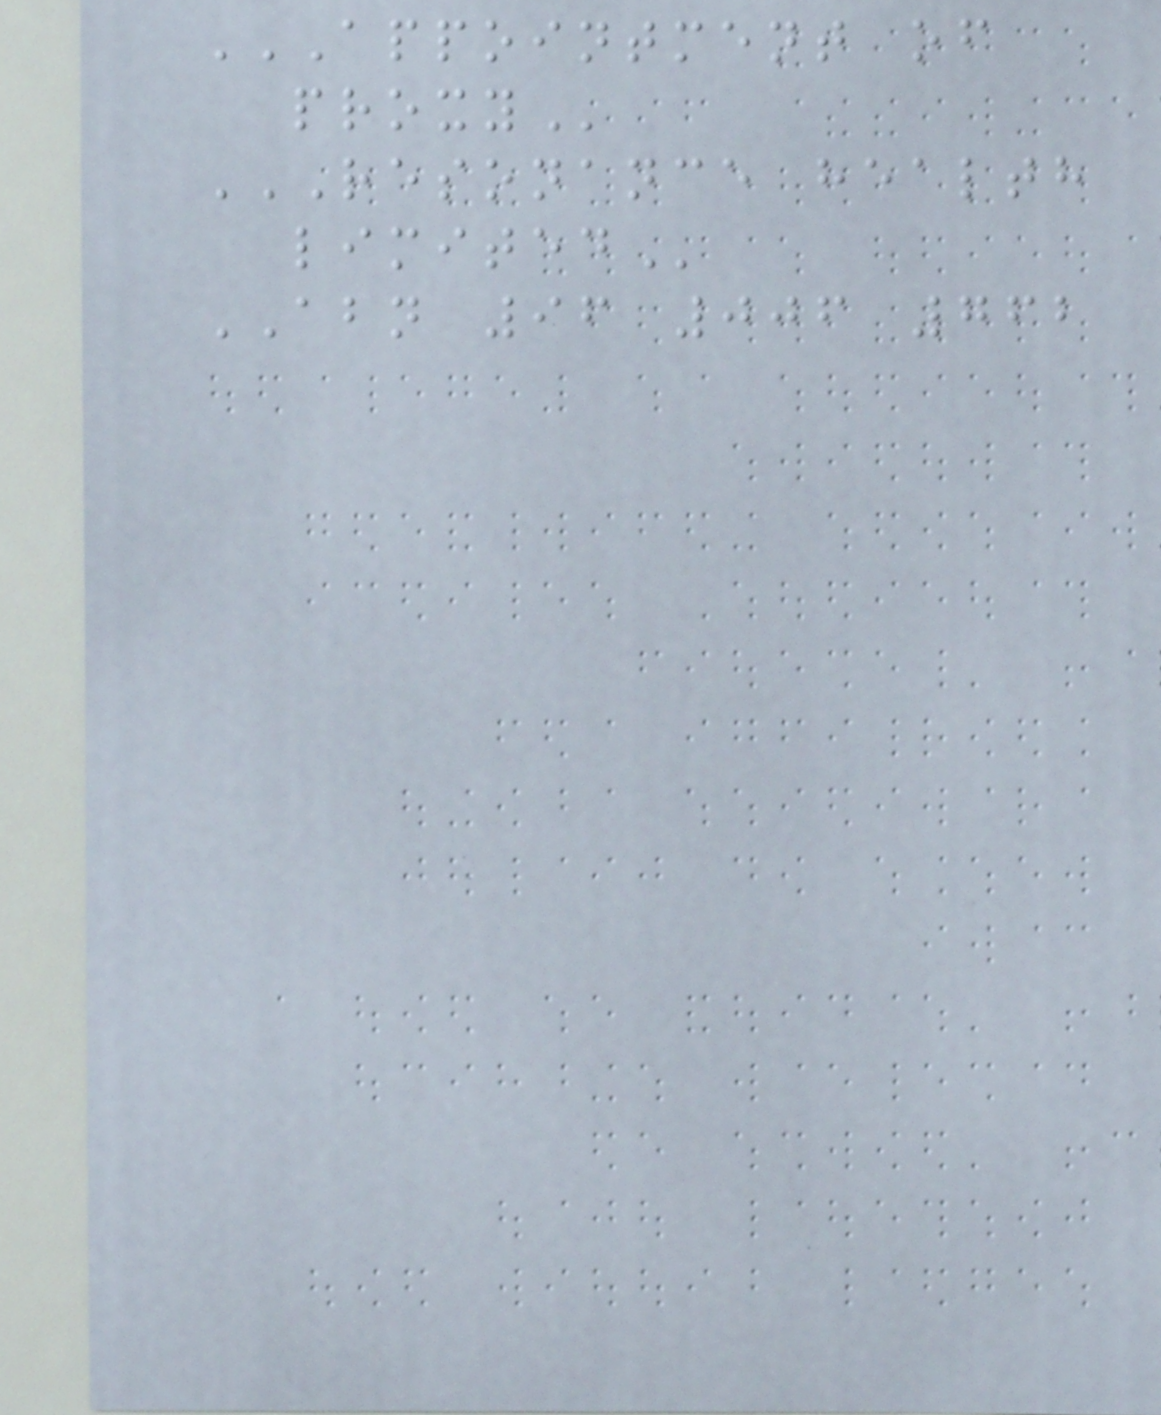APPOINTMENT OF
PROXY
RESONANCE HEALTH
LIMITED
ABN 96 006 762
